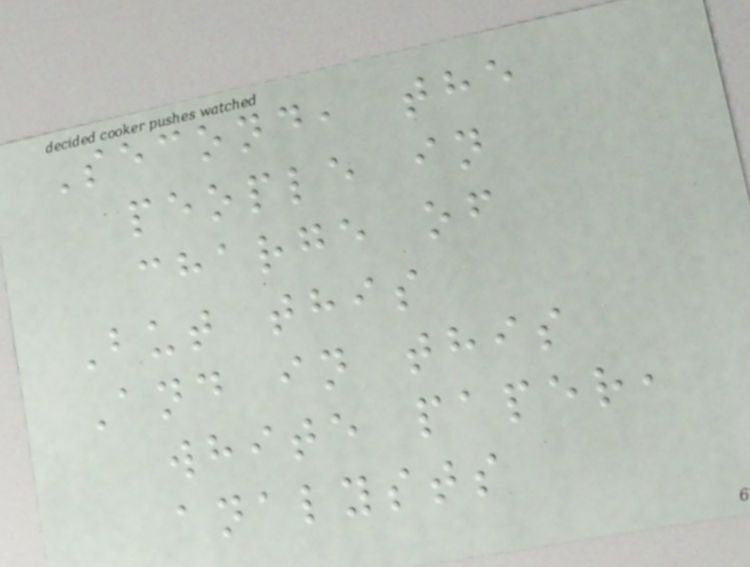Second, the
people in
charge of
But this
And in this
white paper,
analysts
